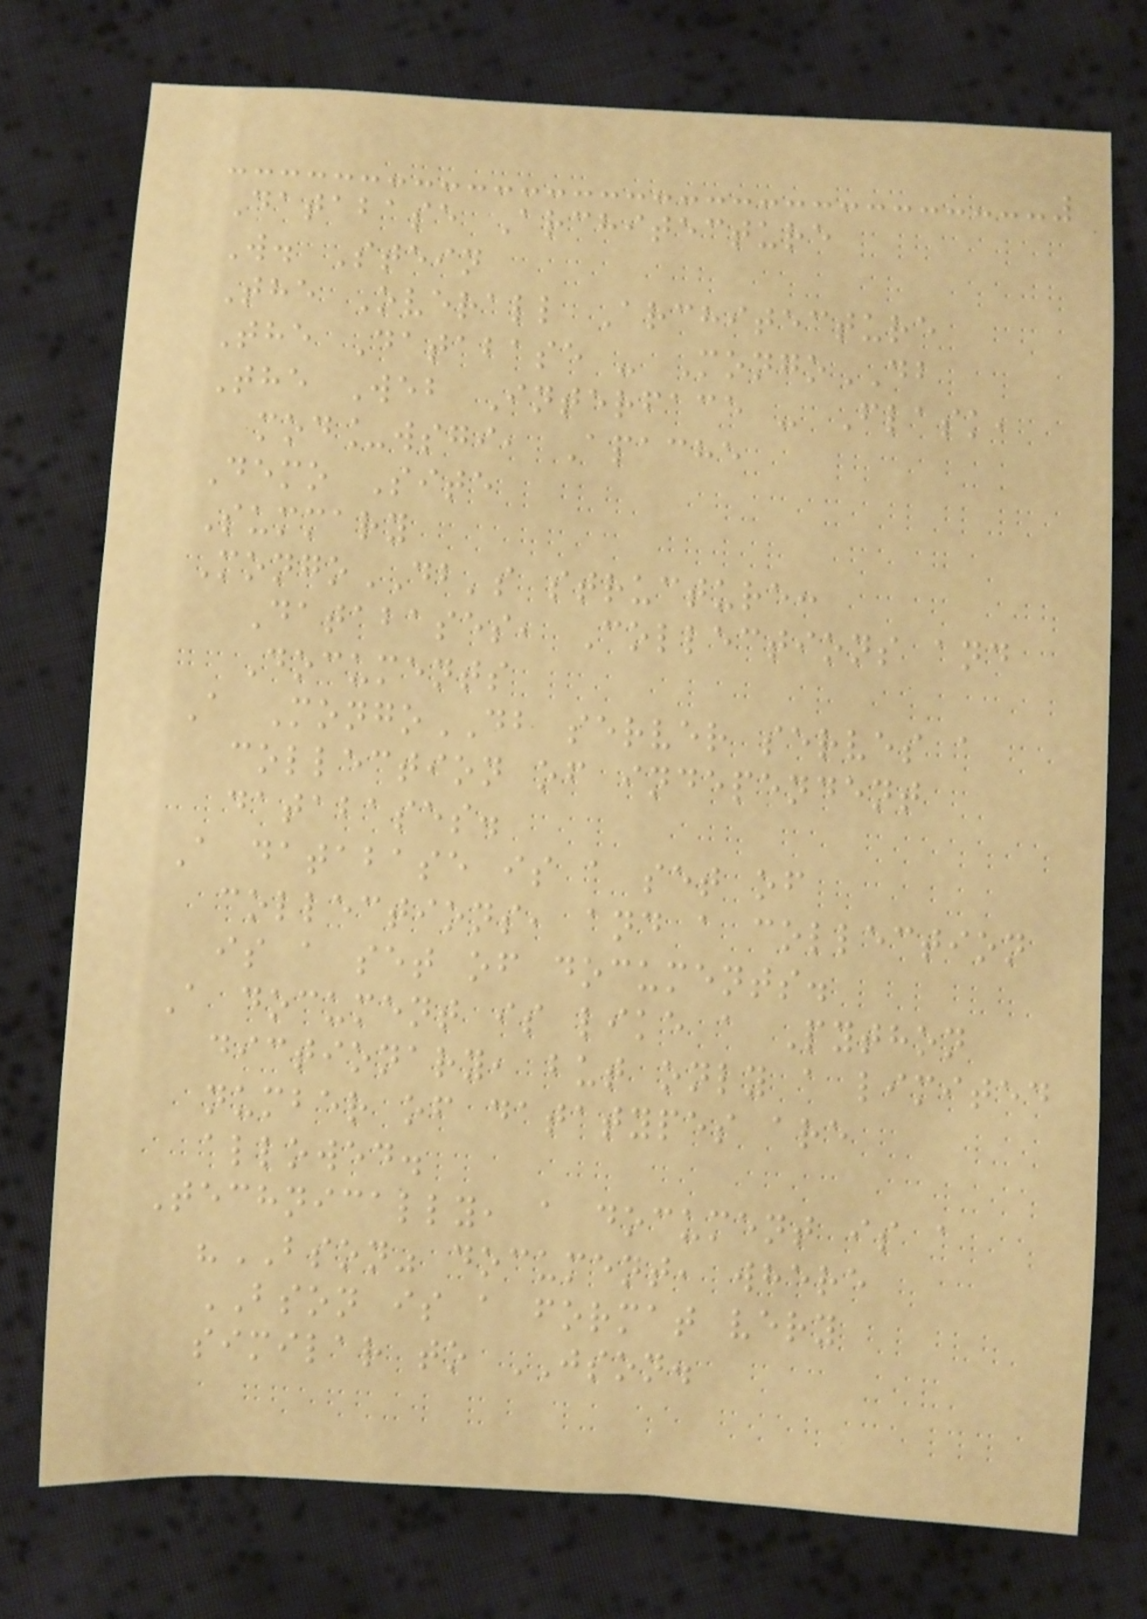Database Architecture
W. Stein
The Overall Architecture
The Database - MongoDB
The Web Interface - Flask,
mod_wsgi, Apache
Demo Site
Summary
MongoDB's structure:
Databases, Collections and
Documents
A MongoDB server serves a
collection of independent
databases.
A database is a set of
collections, and a collection
is a set of documents.
A document is like a Python
dictionary, but only a limited
number of datatypes are
allowed.
Technically, a document is a
"BSON" document, where
BSON is a format very
similar to JSON.
